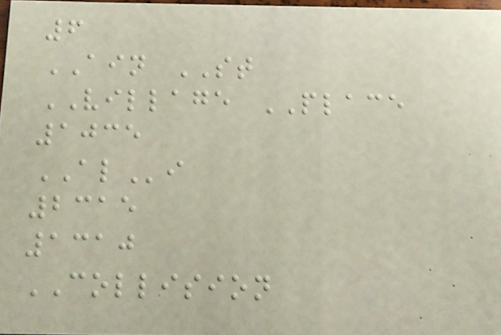6
AIN ST
VILLAGE PLACE
1035
ALi
2315
1310
COLLISION
